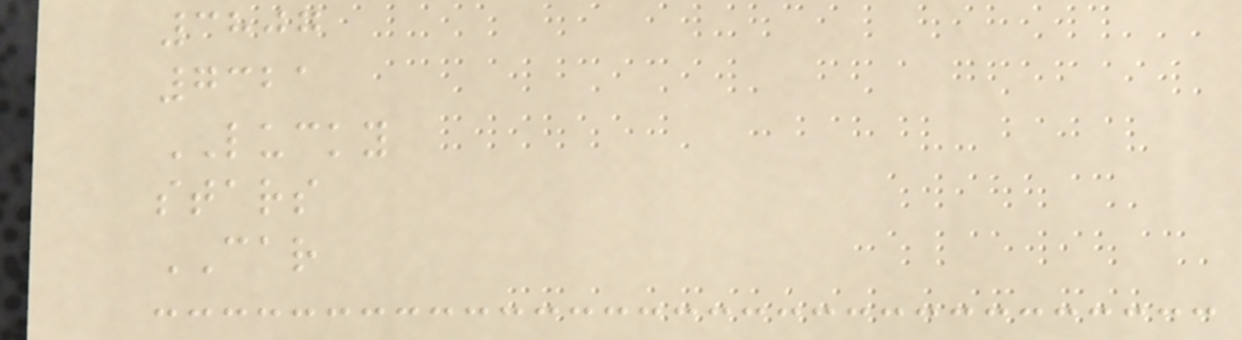3807
7321
LUCKY
stars
CAR
